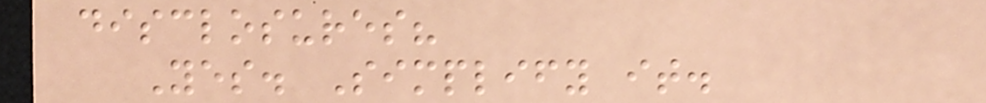disclosures?
Yes. Simplify it.
